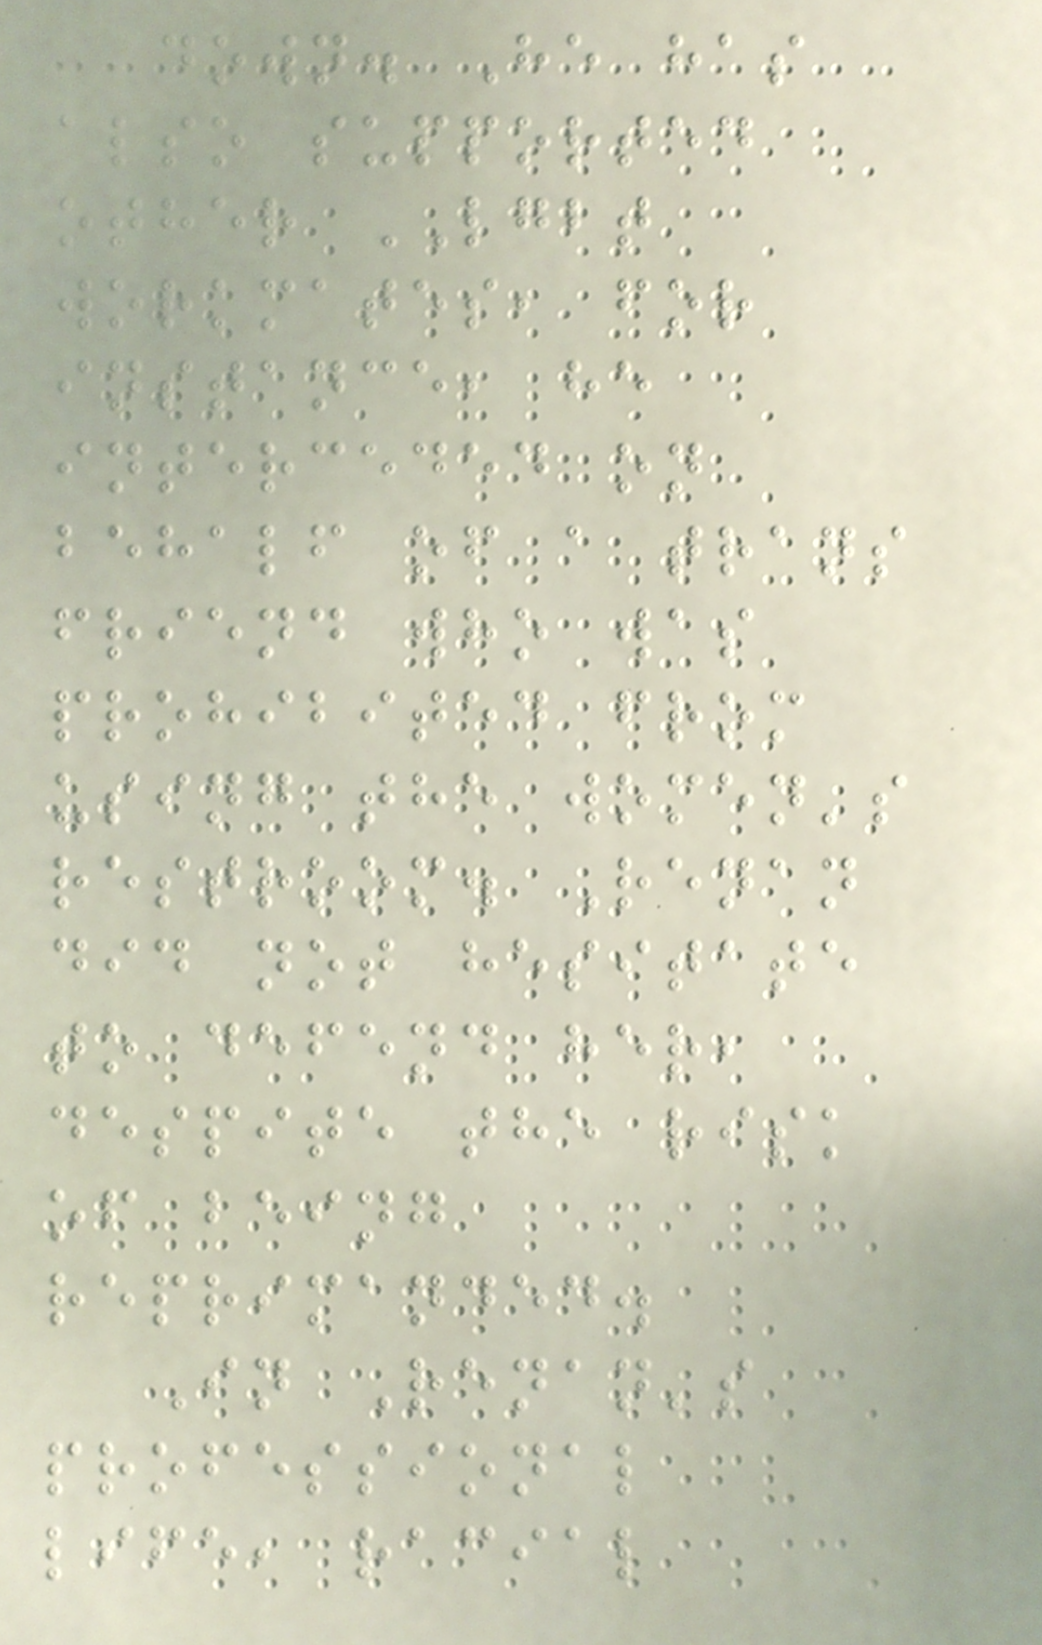down. He has
also supported
other LGBT
workmates, for
instance, he
interceded on
behalf of a trans
friend who was
prohibited from
using the women's
restroom. Renan
did not hesitate
to defend her,
despite the risk
of being
reprimanded.
In Renan's
professional
life, racial
